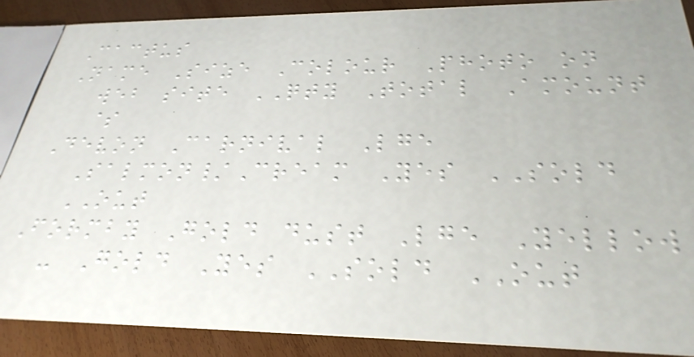Cactus
Name Size Colour Photo on
web site QTY Total Amount
$
Devon Carnival Lge
Salmon/Cream Yes SOLD
OUT
Formby Gold dust Lge Yellow
- Gold Yes SOLD OUT
